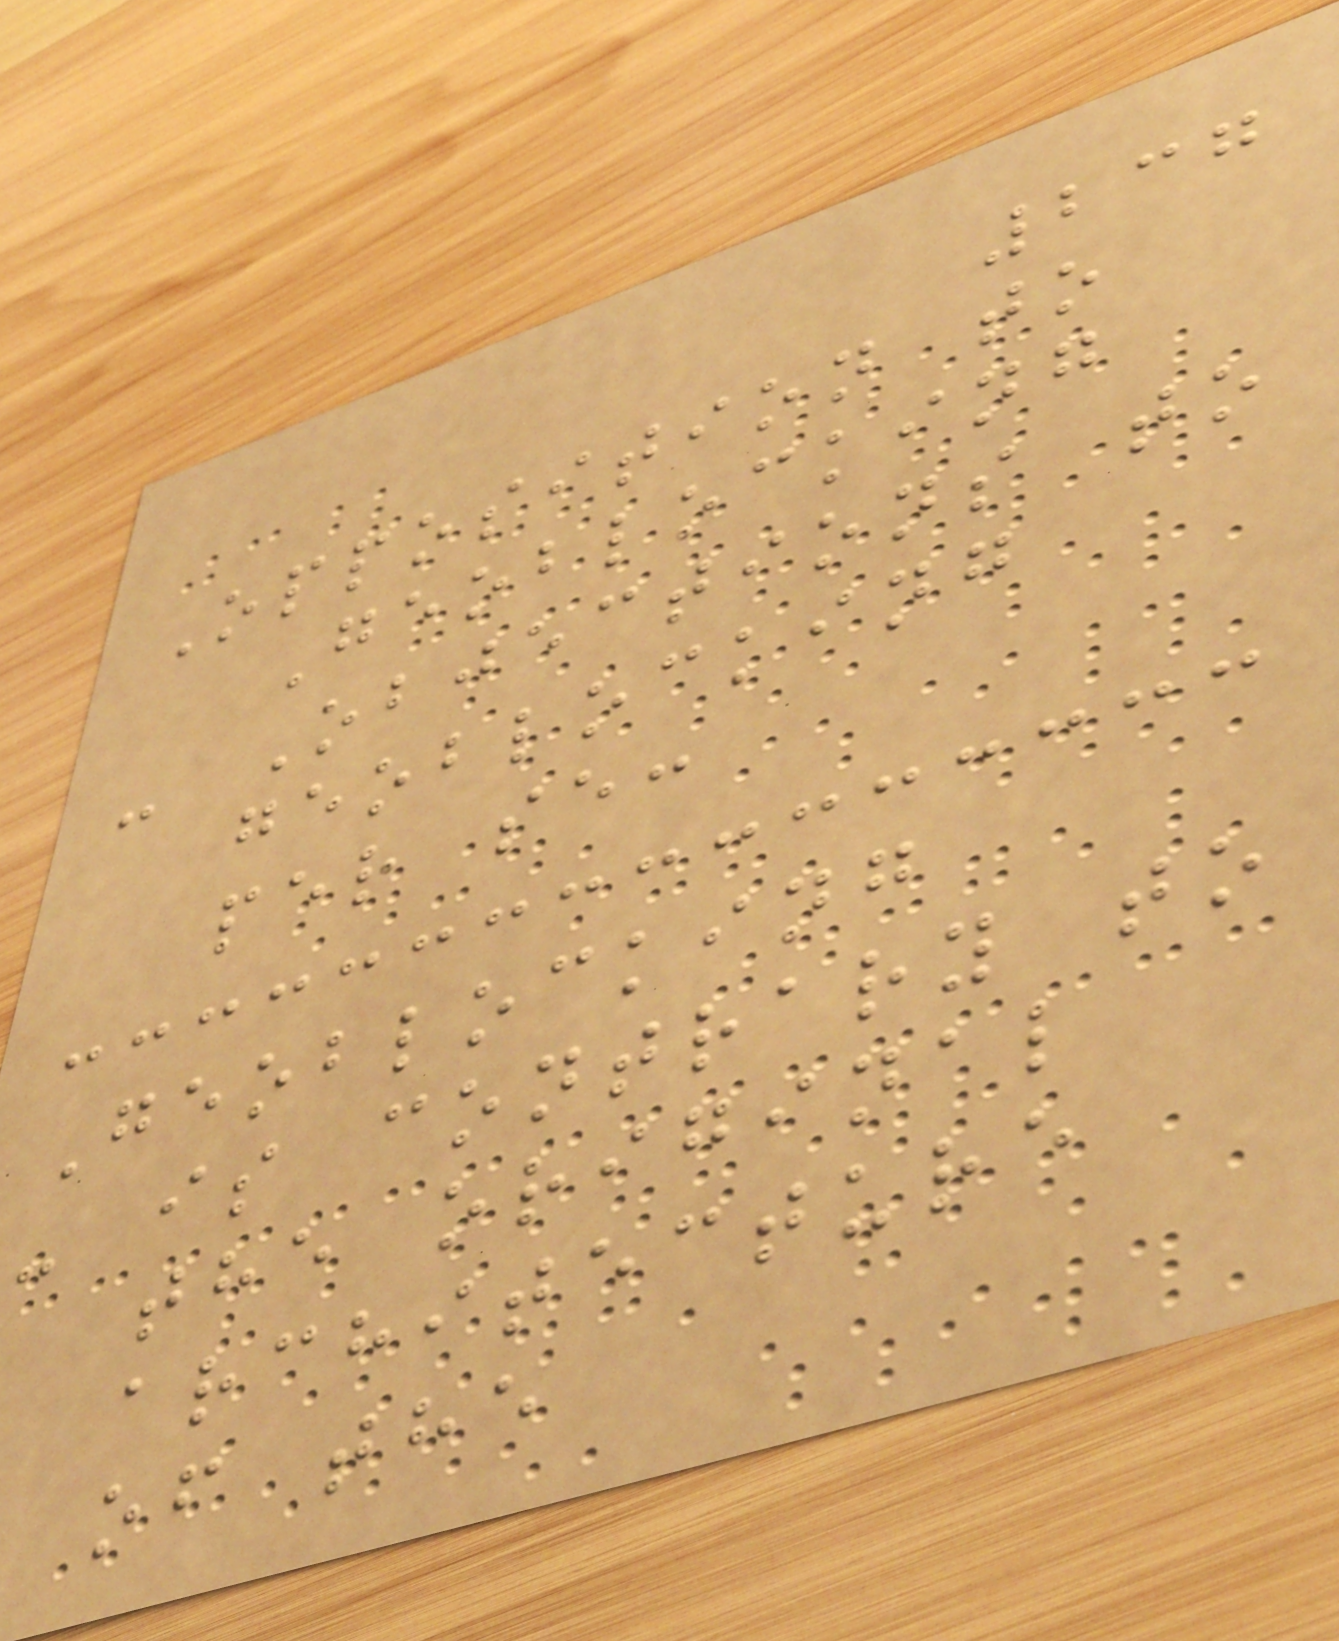237
Opposition to
Geoblocking
- Objections to
geoblocking
per se:
Geoblocking
- is contrary to
the original
architecture
of the
